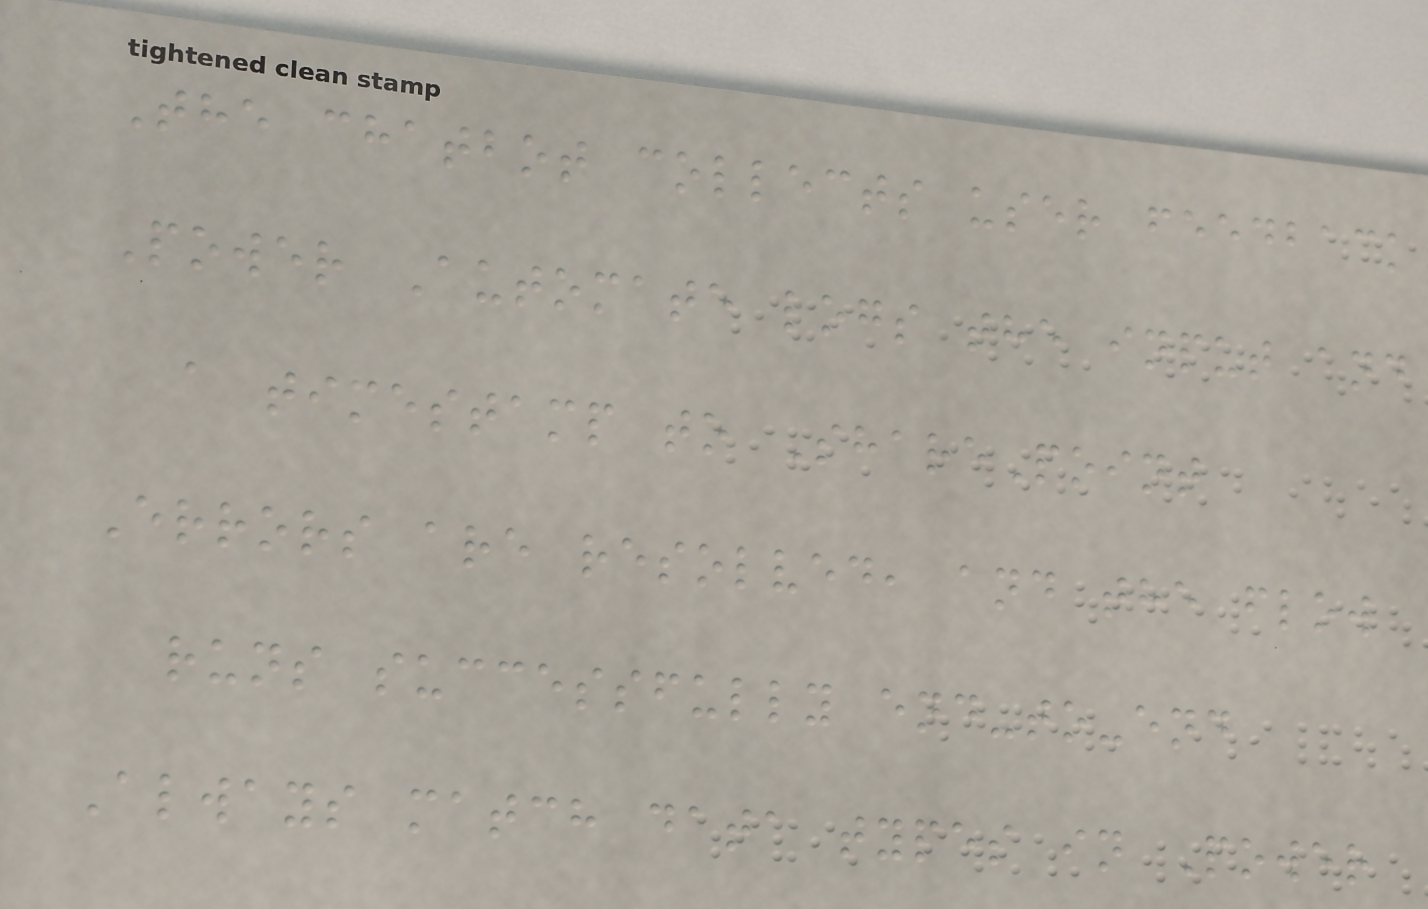The chatbot collects user feedback
Power Automate logs the input and
a timestamp to SharePoint
Errors are resolved, and the flow
runs successfully end-to-end
Always match data types in Power
